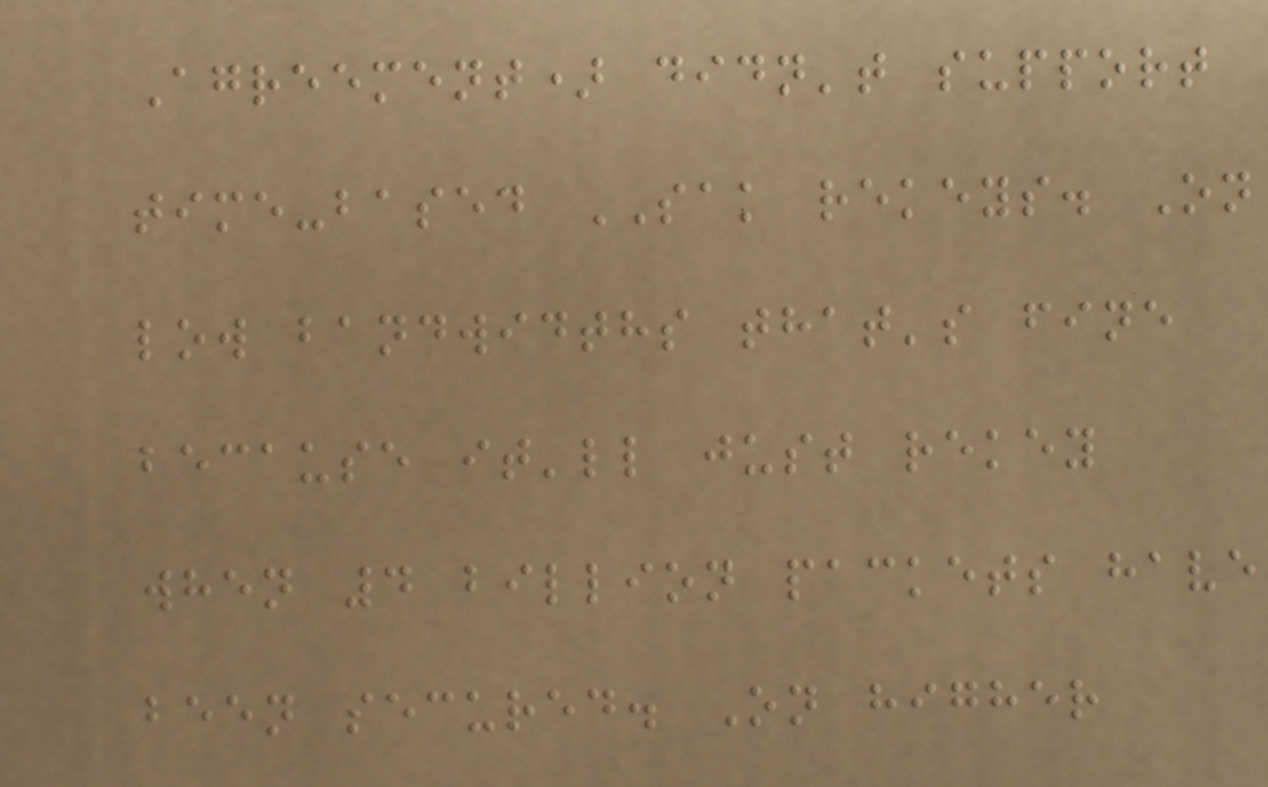Agreement) didn't support
time-based SAK rekeys. On
low bandwidths that's fine
because it'll just rekey
when 4 billion packets have
been secured. On higher
